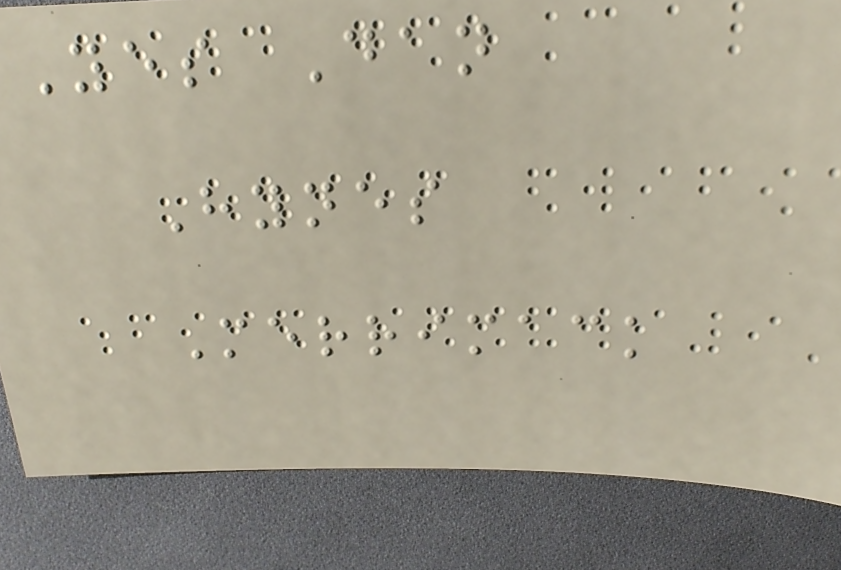Yes Dan
Hynes
Merrimack
